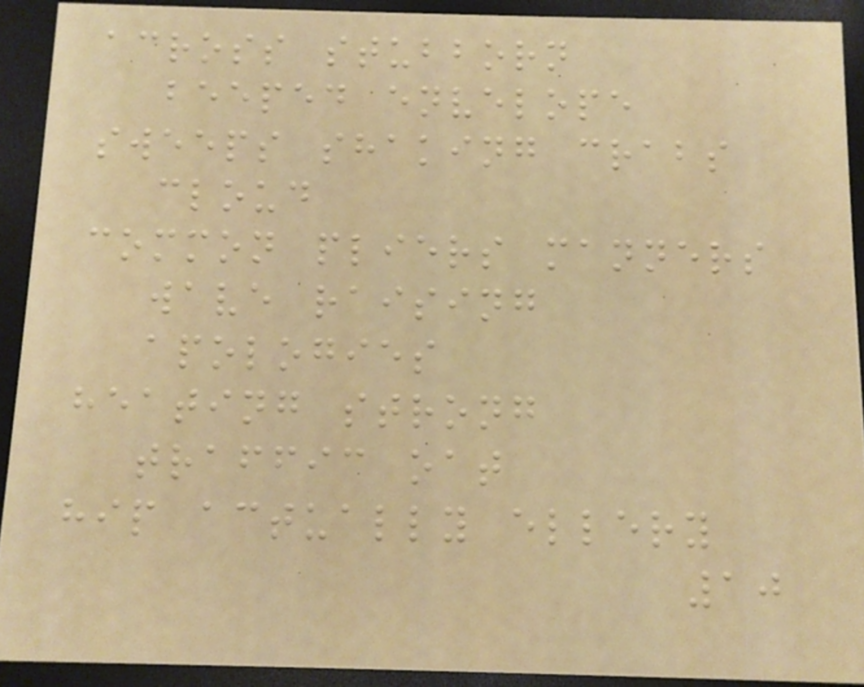across stubborn
beeped envelope
sweeps shaking crabs
cloud
common pliers manners
wave raising
apologies
heating strong
traffic oat
hip actually ellery
10
